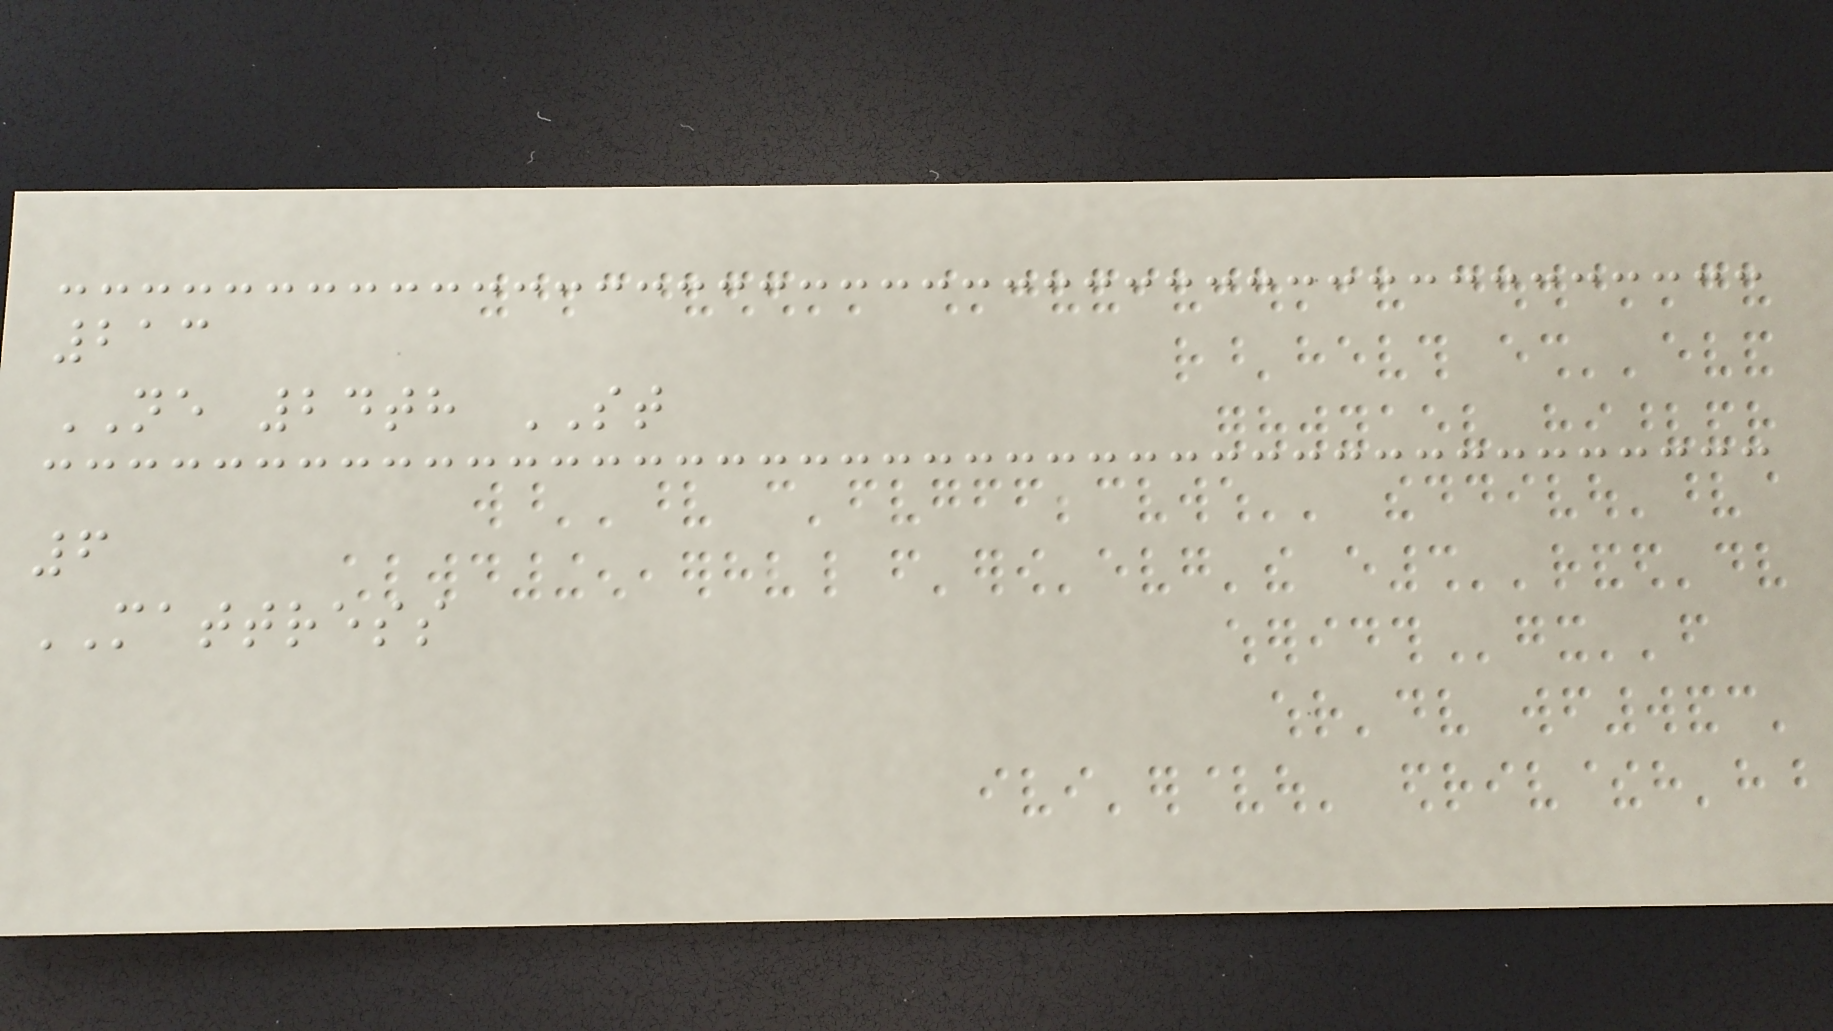213
NE 24th ST
6
MATTRESS
